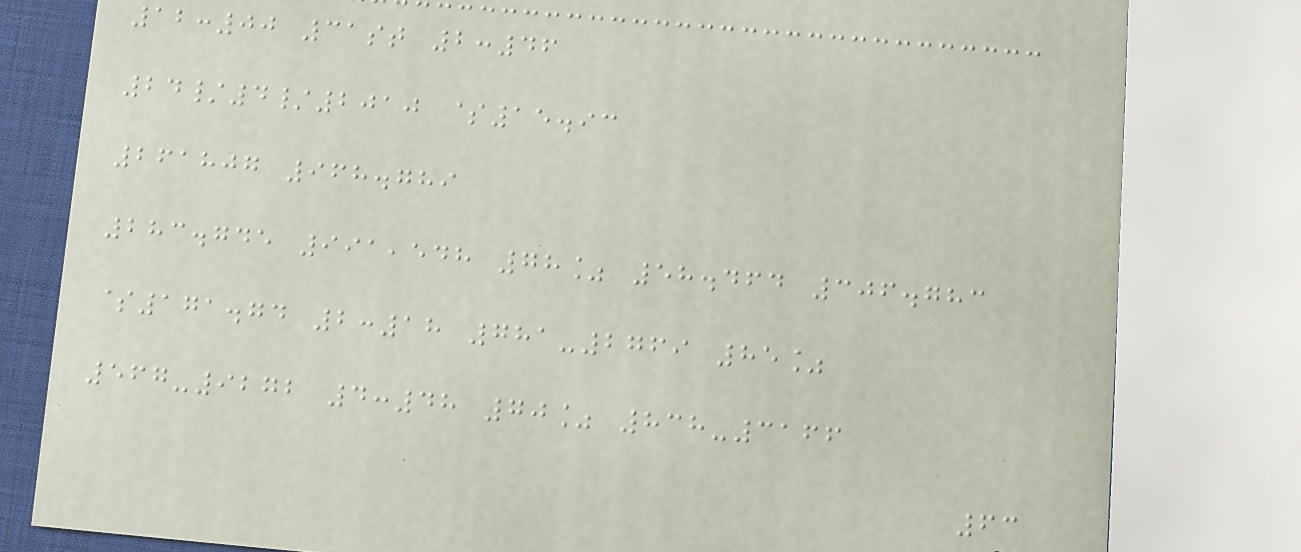12:00 31st 2:46
24/4/2010 $15.93
261807 968.789
283.745 991,548 78% 58.464 306.783
$171.74 2:18 781-2769 85%
567-9272 4:48 70% 838-3166
63
